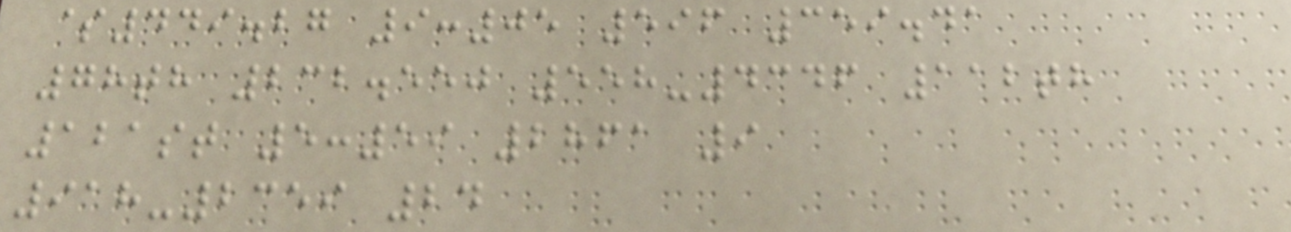$449.27 9:05 596 359.41
78th 232.550 558-4346 112th
121st 5:59 2861 9
918-2359 24
